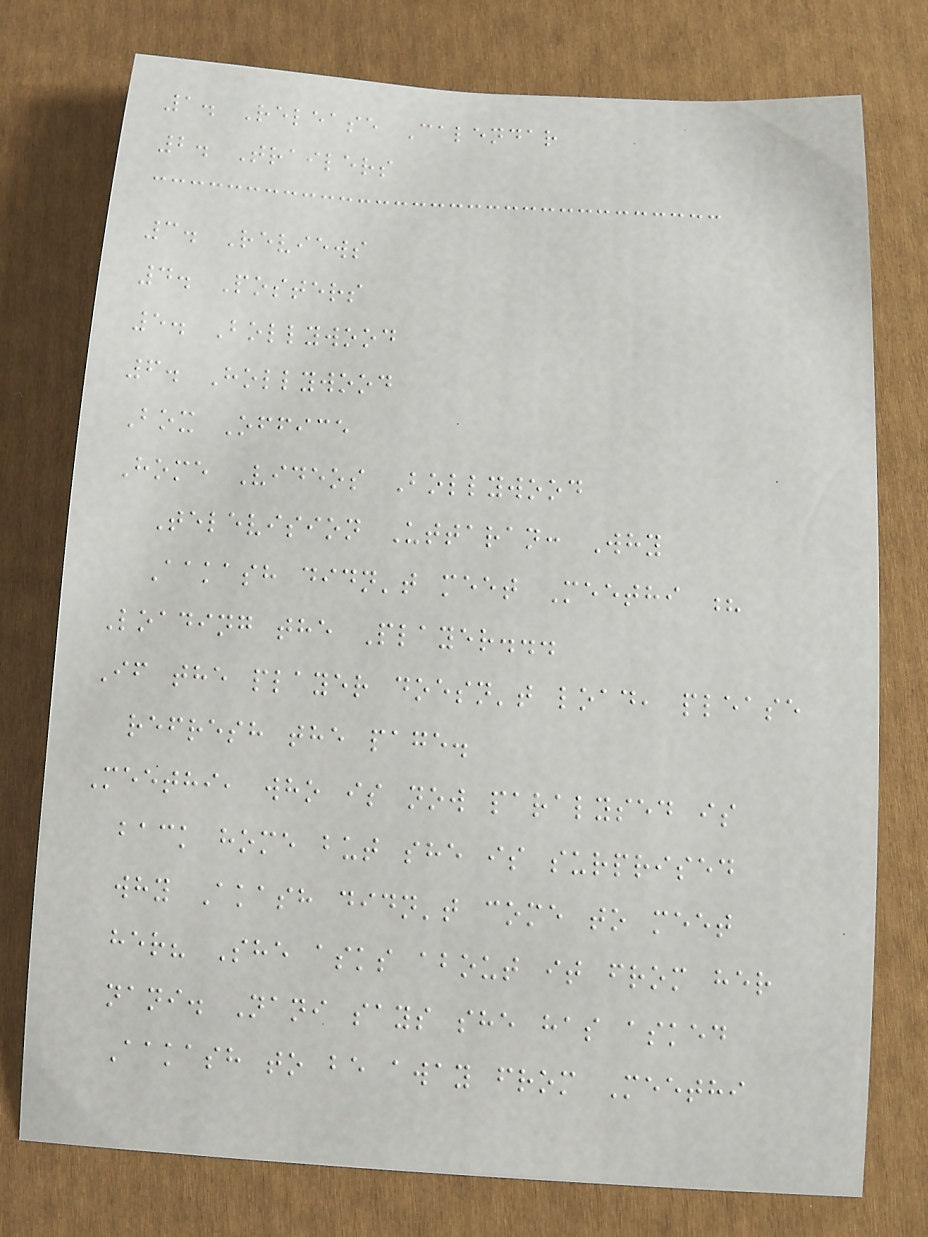1. Release Calendar
2. Trailers
3. Reviews
4. Posters
5. Bollywood
6. Hollywood
Box Office
Home Videos Bollywood
Television Uttaran: Why
Aakash didn't meet Meethi ?
Loading the Player...
If the player doesn't load, please
refresh the page.
Meethi, who is now paralysed is
back home but she is surprised
why Akash didn't come to meet
her? She asks about it from her
nani. Nani says she has asked
Aakash to be away from Meethi
